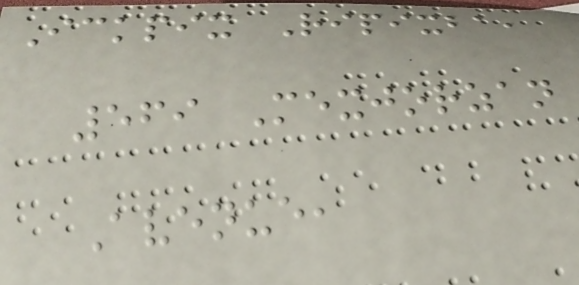Ickpix Ripixba,
569 Mexjorzan
Avenue,
